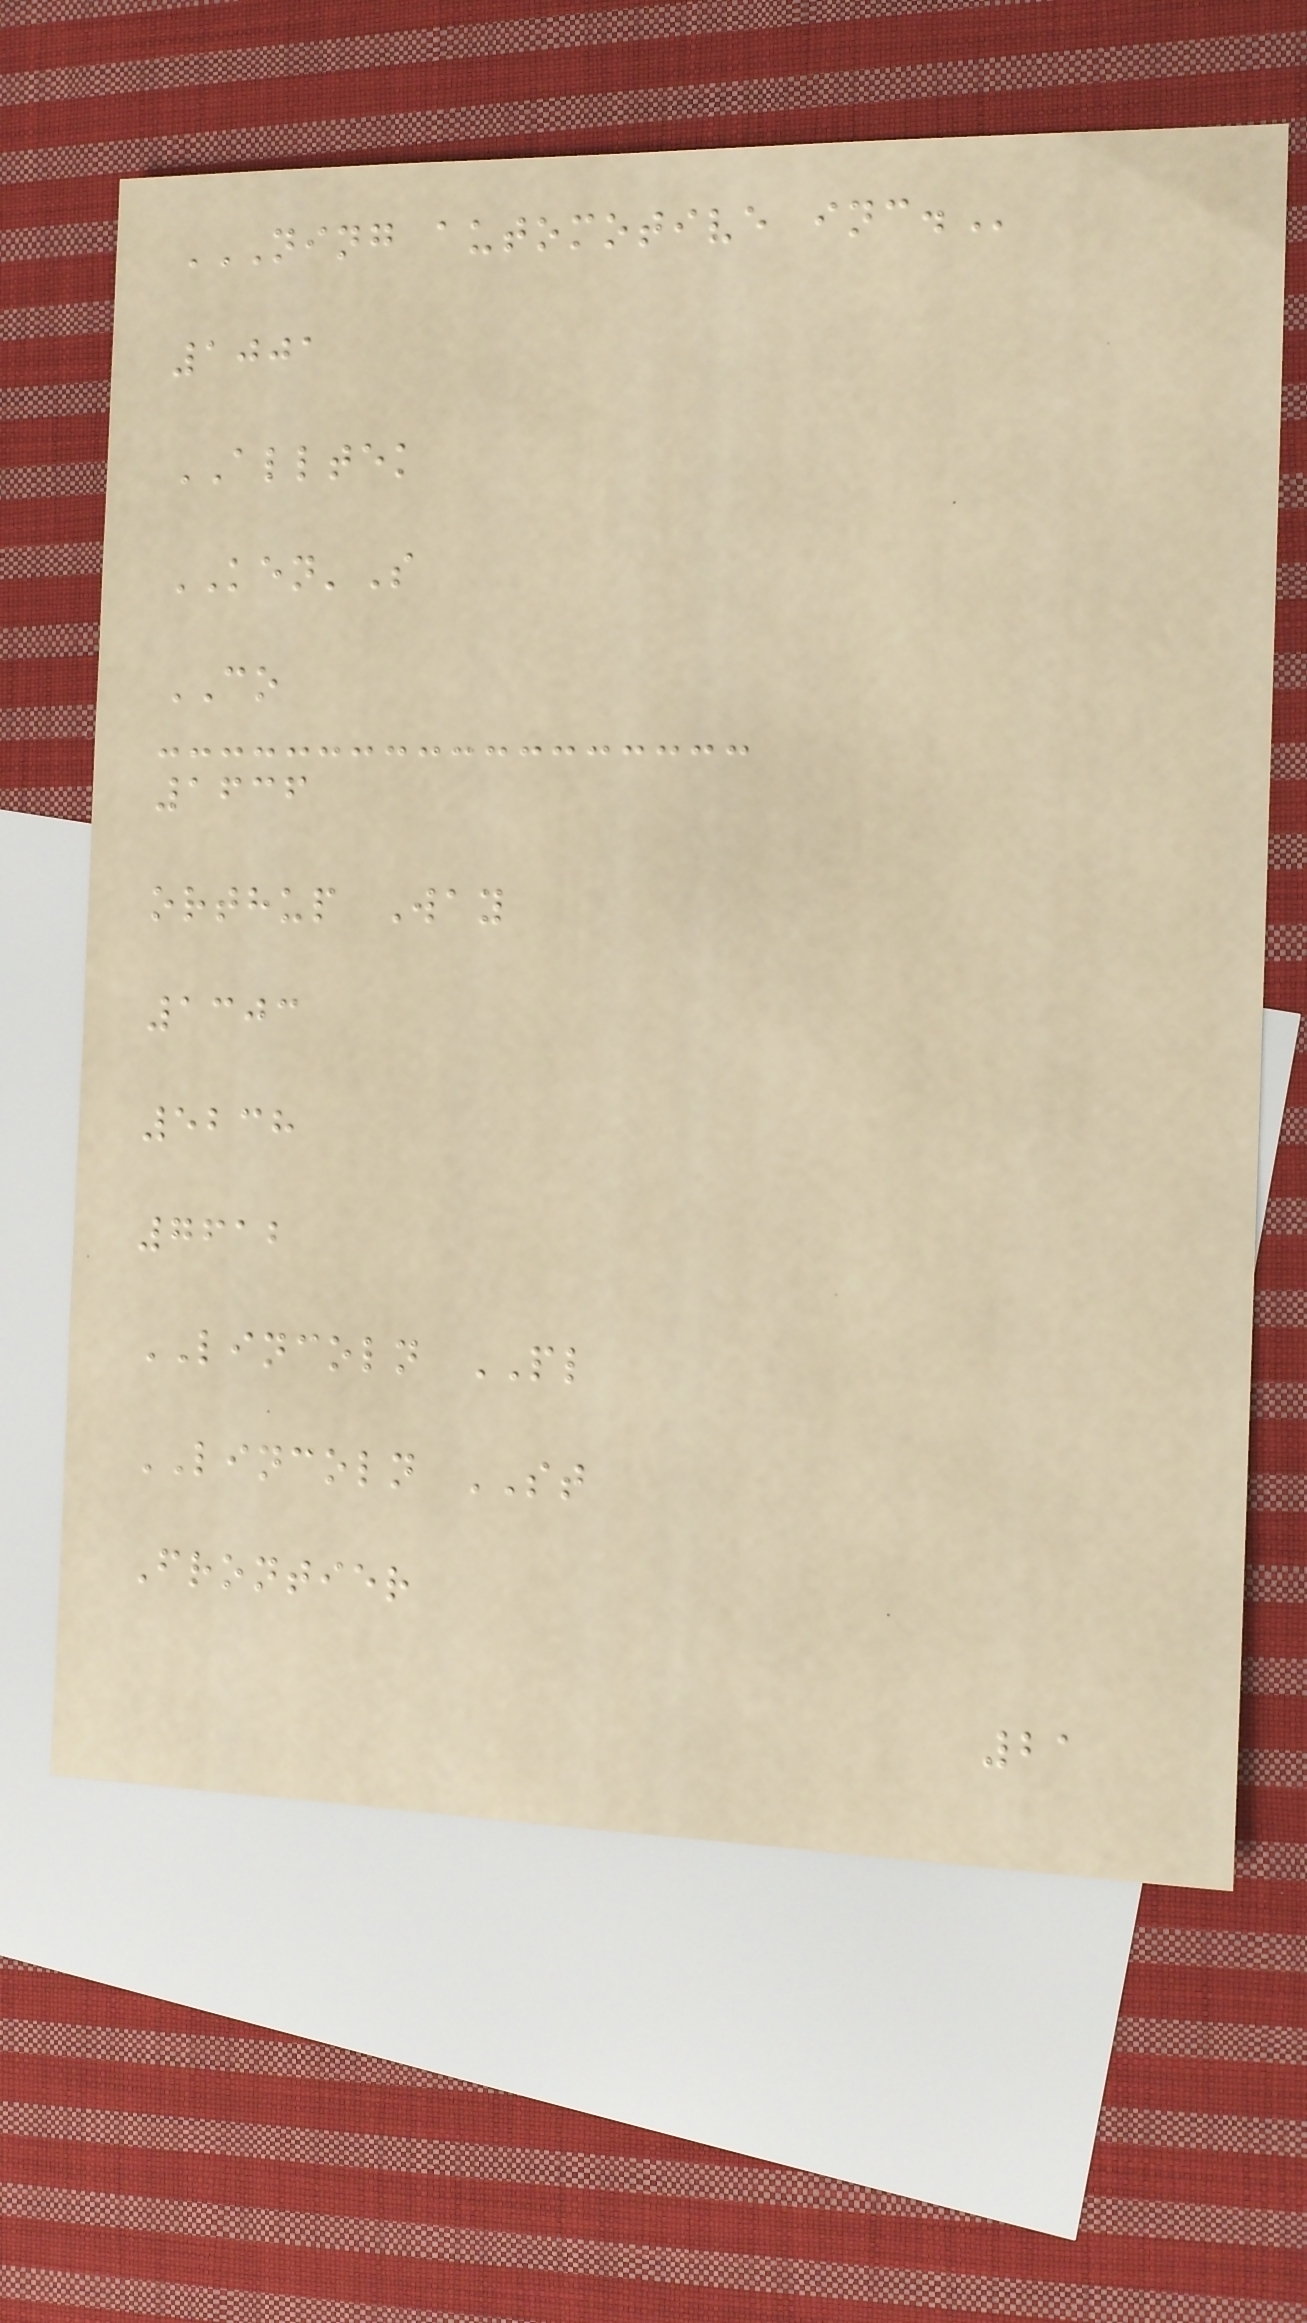NING AUTOMOTIVE INC.
1001
ALLTEK
KEN'S
CO
1636
orthup Way
1303
5238
7612
LINCOLN PL
LINCOLN ST
Frontier
21
